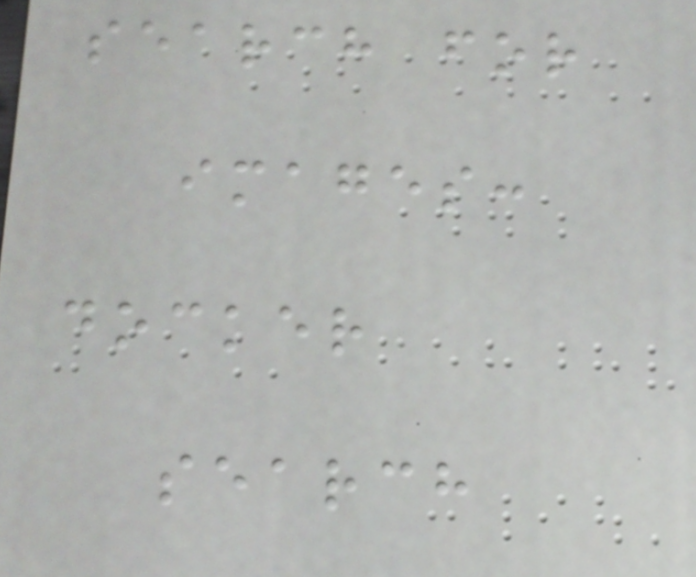search for
images:
docker
search
